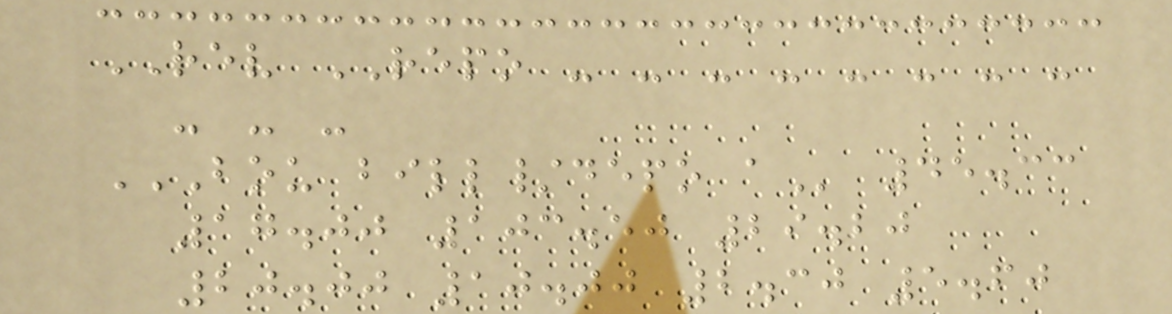REV REPO - - - - - - - -
- - -
BOU BILL/DEPO A 45.33
17.00 103.50 29.20
20.00 10.00 2.30 5.60
